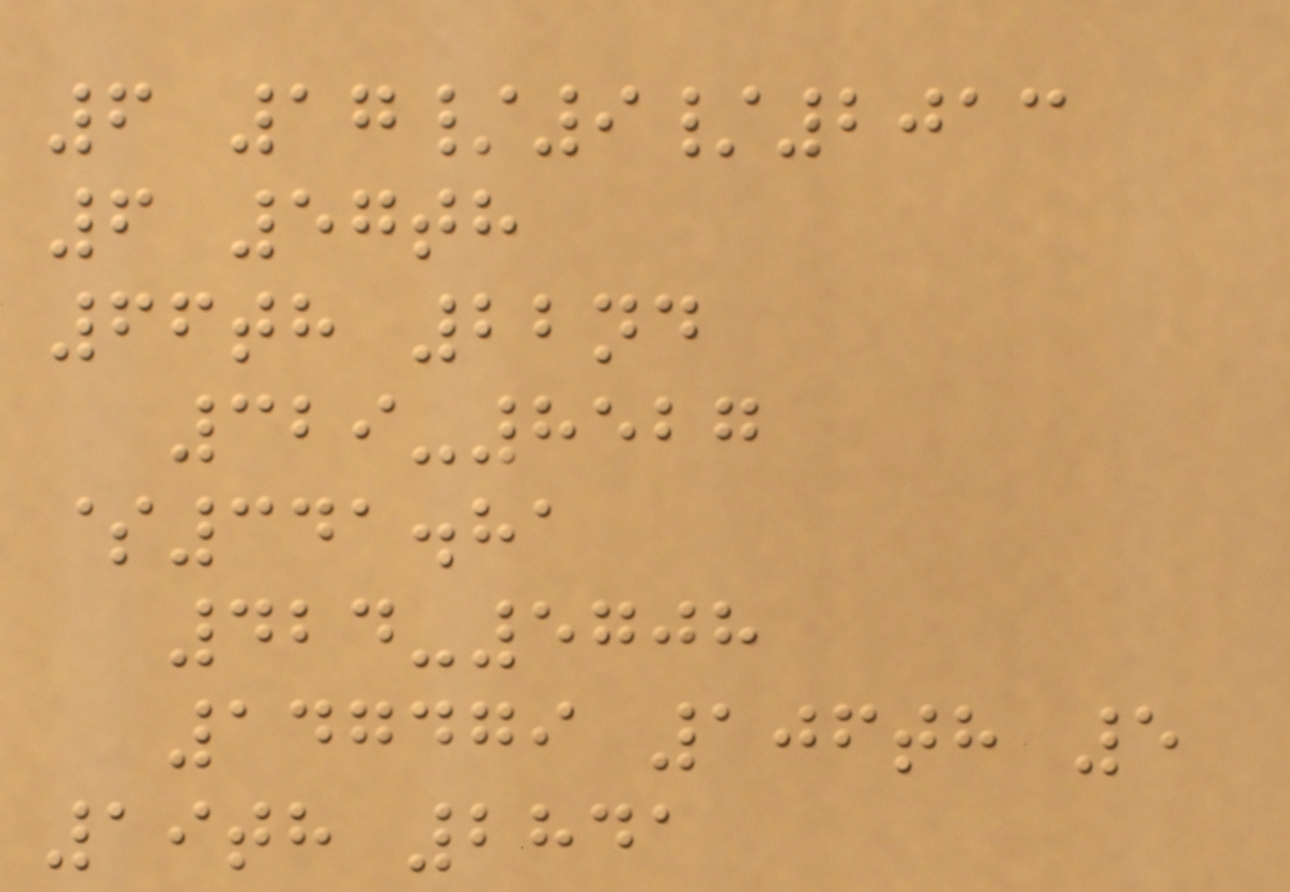6 17/9/2013
6 57th
66th 22nd
329-8527
$341.81
424-5708
147479 106th 5
19th 2841
